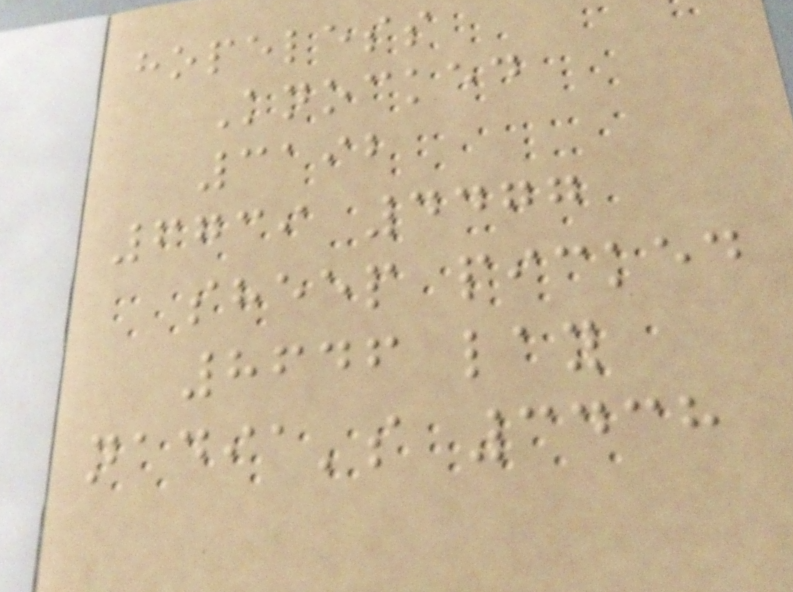hopeless
Knocked
3192
6739 4477
sheep picked
8646 lay
nadia's 3438
